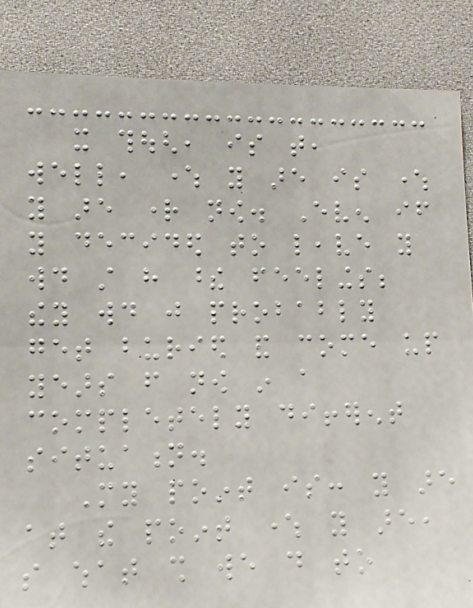it though, is that,
well, where you are is where
you are right now. Even if
you decided to leave you
would still have these feelings;
they would just probably
get buried and come up
years from now in a
completely different
situation.
My point is: you are
at the point where you are,
so what shall we do to
